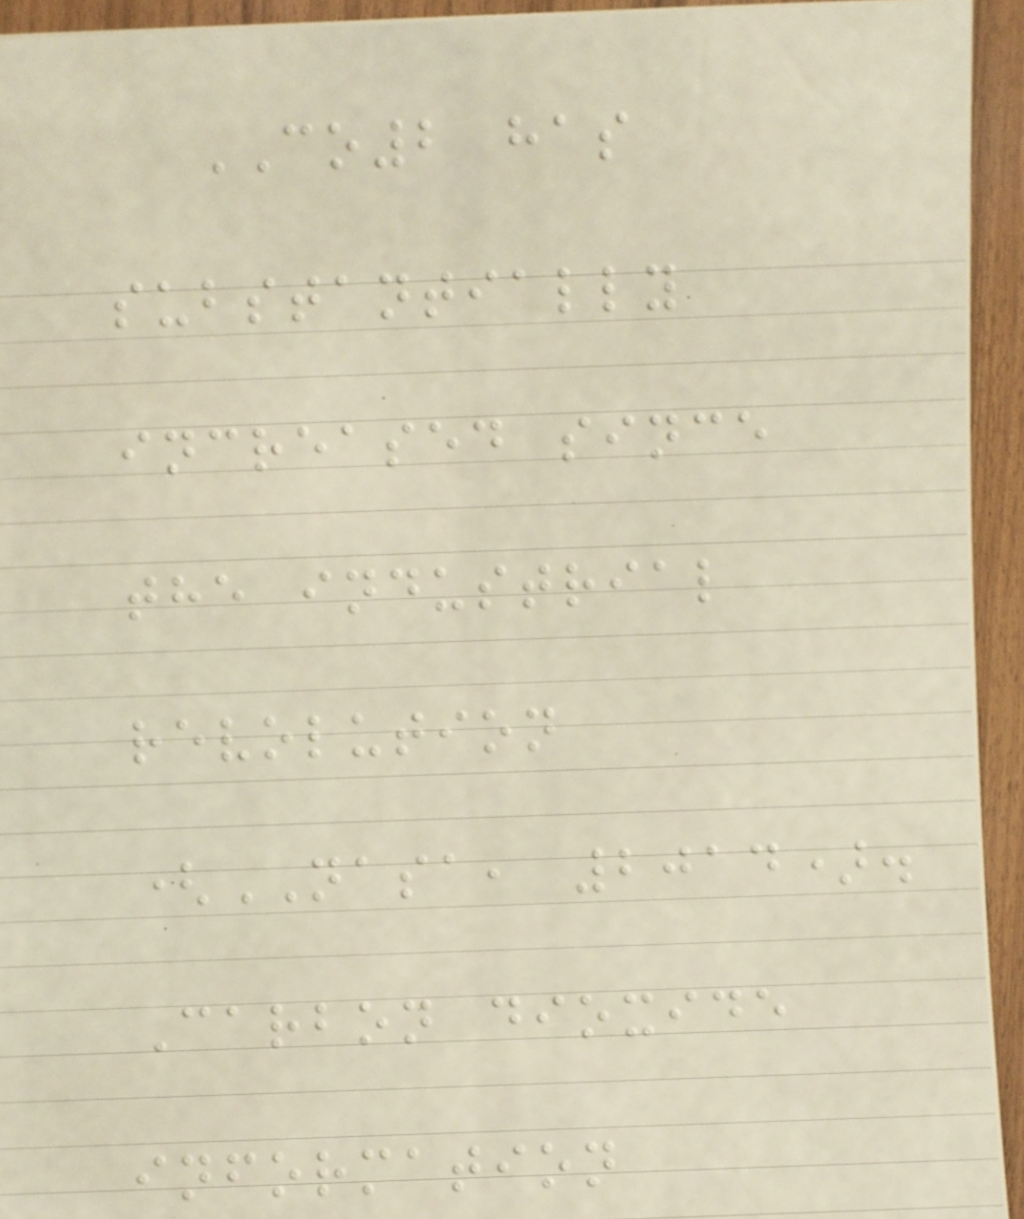CO2 has
substantially
increased since
the industrial
revolution
(NASA, 2014).
Carbon dioxide
information
